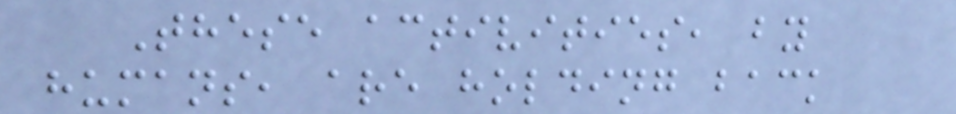These activities, by
humans, are holding back
